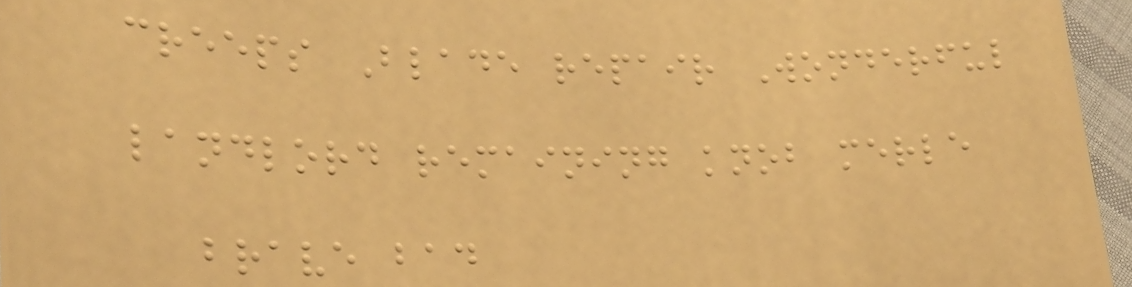creeps Blade repair Wonderful
landlord remaining knob merle
brave bad
